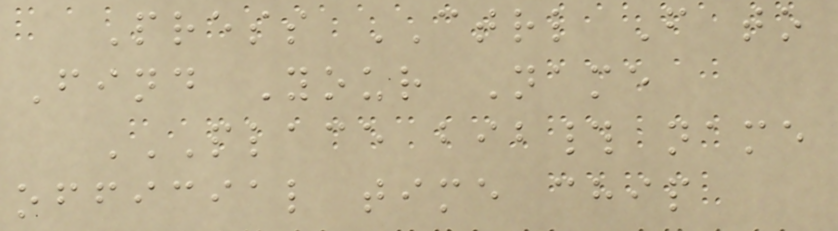Press CTRL F to
Find Your Name
PLACE BIB# NAME
OFFICIAL TIME CHIP
